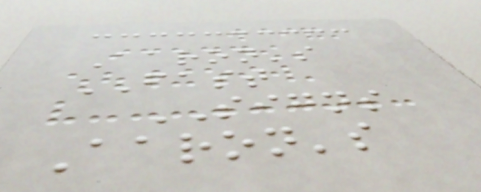Aaron's
FAST
SIGNS
Aaron's
